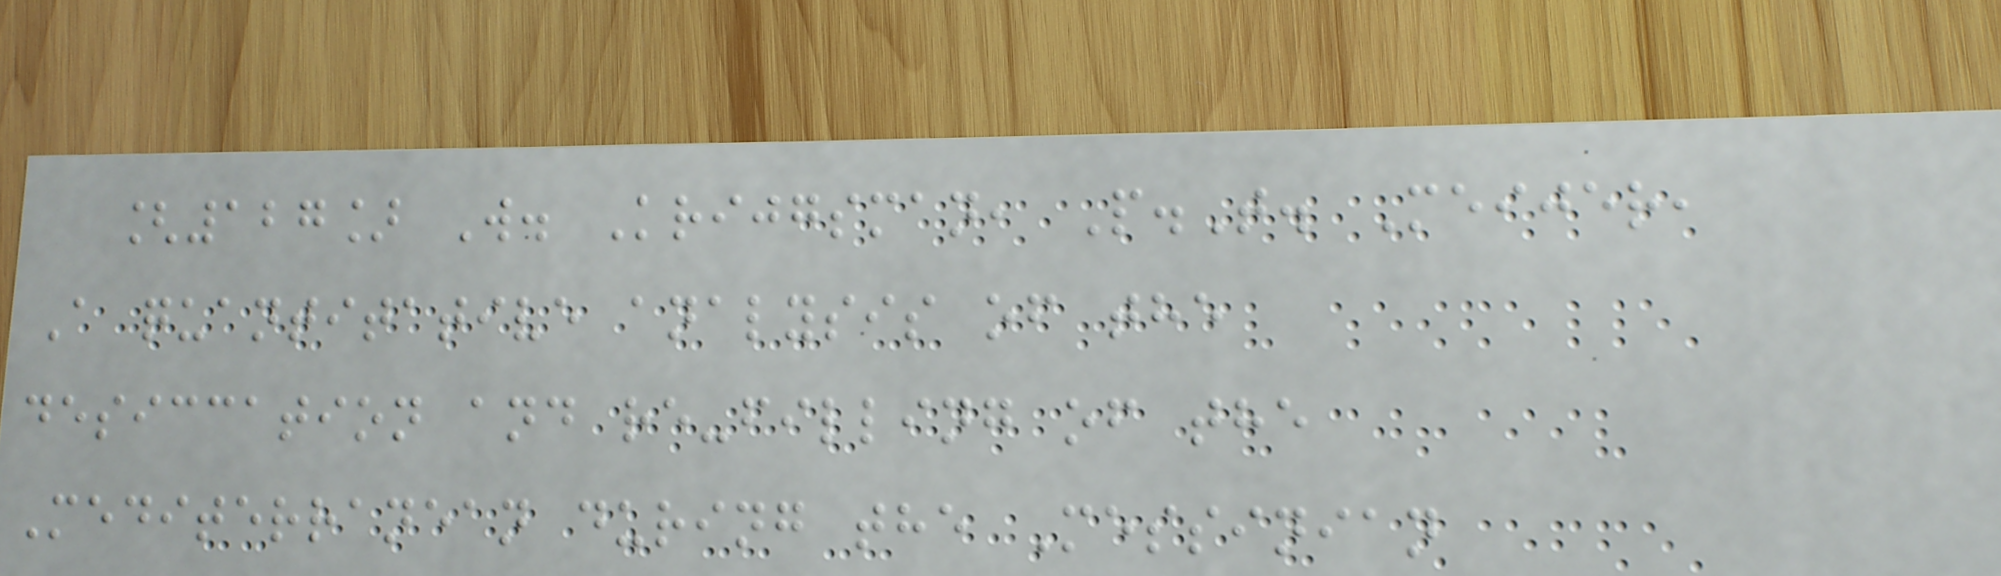[127] W. Krijgsman, P.T. Meijer,
A quantitative analysis of the
desiccation and re-filling of the
Mediterranean during the Messinian
